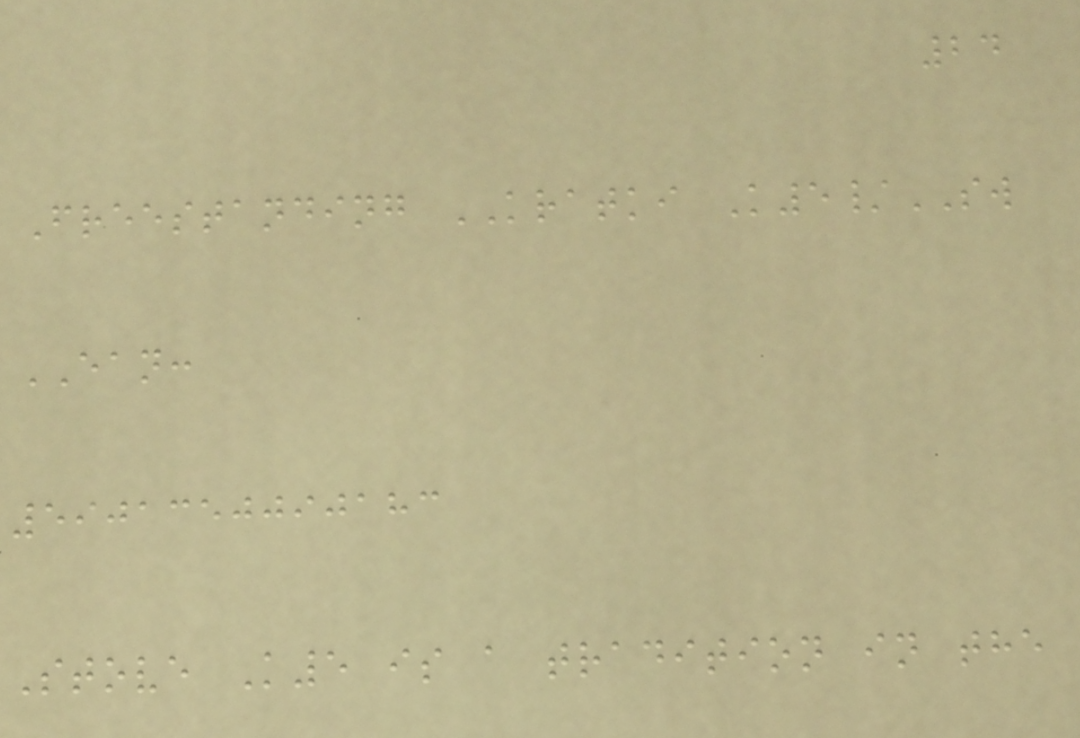24
Freestanding KRATKI K5/SW
EAN:
5901350090183
Stove K5 is a tradition in the
